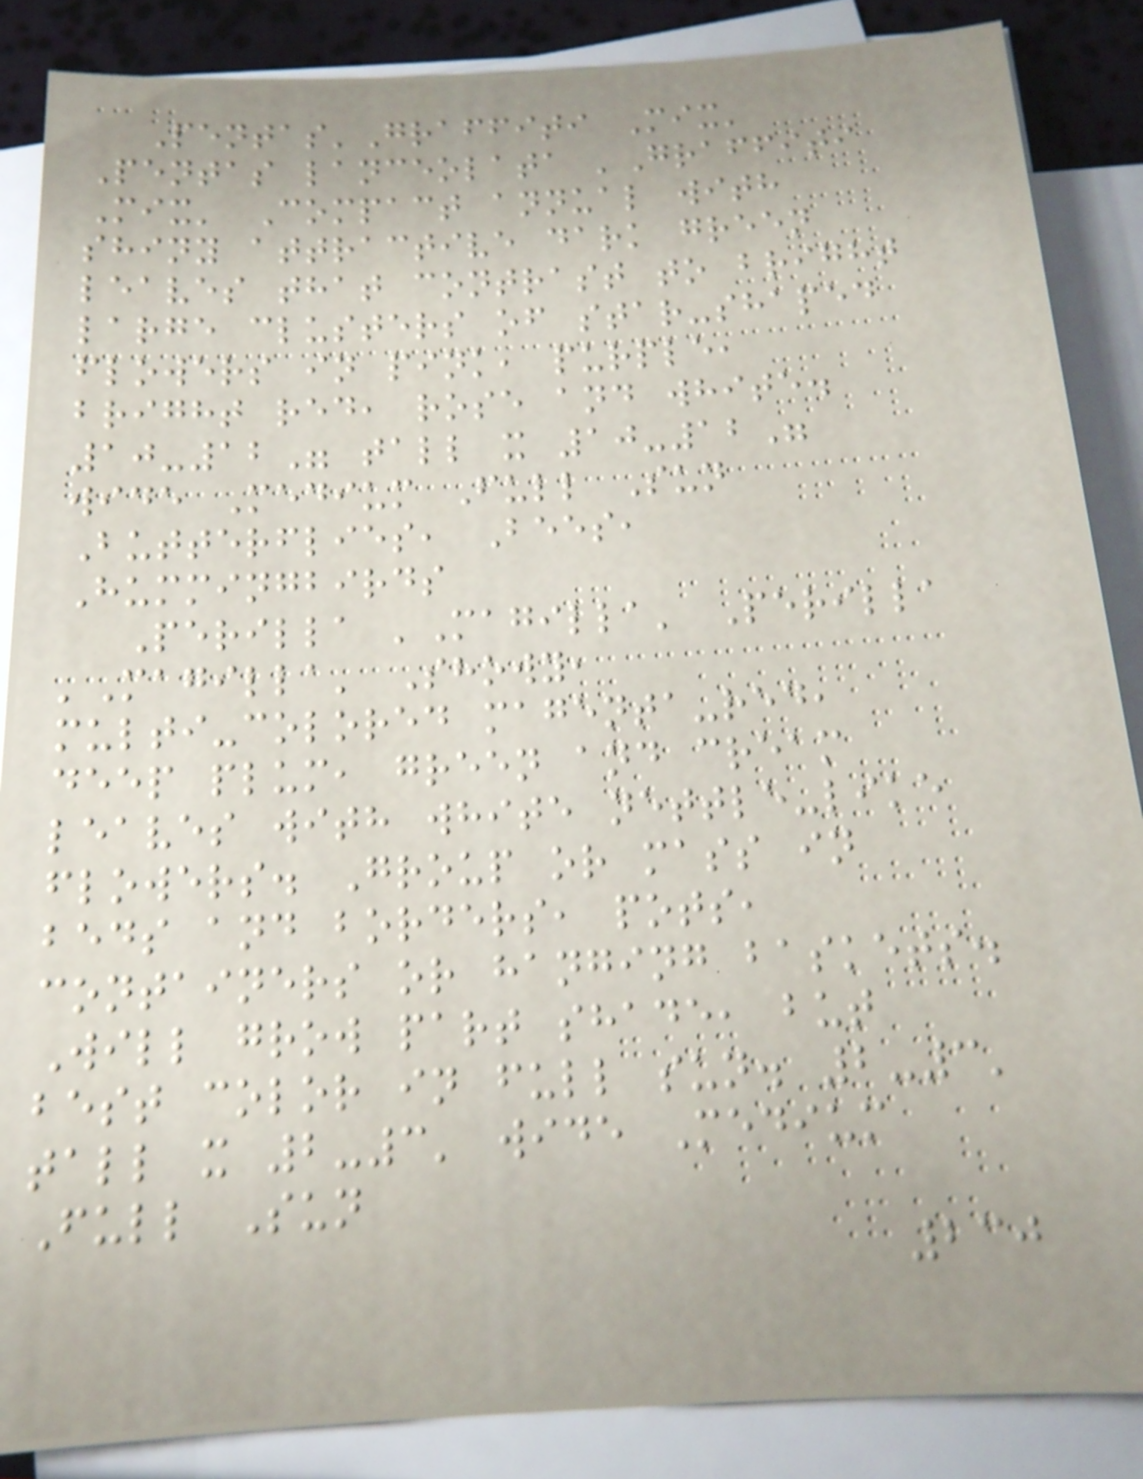Pentas'Graffiti Mix'
Pentas lanceolata 'Graffiti
Mix' Compact annual with
shiny attractive dark green
leaves that contrast to bright
large clusters of star-shaped
flowers in pink, purple,
bright red, rose and white.
10-12" tall x 10-12"
wide Medium Full Sun
Butterflies, Bees,
Hummingbirds
Perilla 'Magilla' Perilla
'Magilla' Showy,
multi-colored magenta-red,
deep plum, green and cream
leaves with white nettle-like
flowers. Group or mass in
beds and borders, pots,
containers or hanging baskets.
Will grow part shade, but
best color in full sun. 2-3'
tall x 2-3' wide Medium
Full Sun
230
